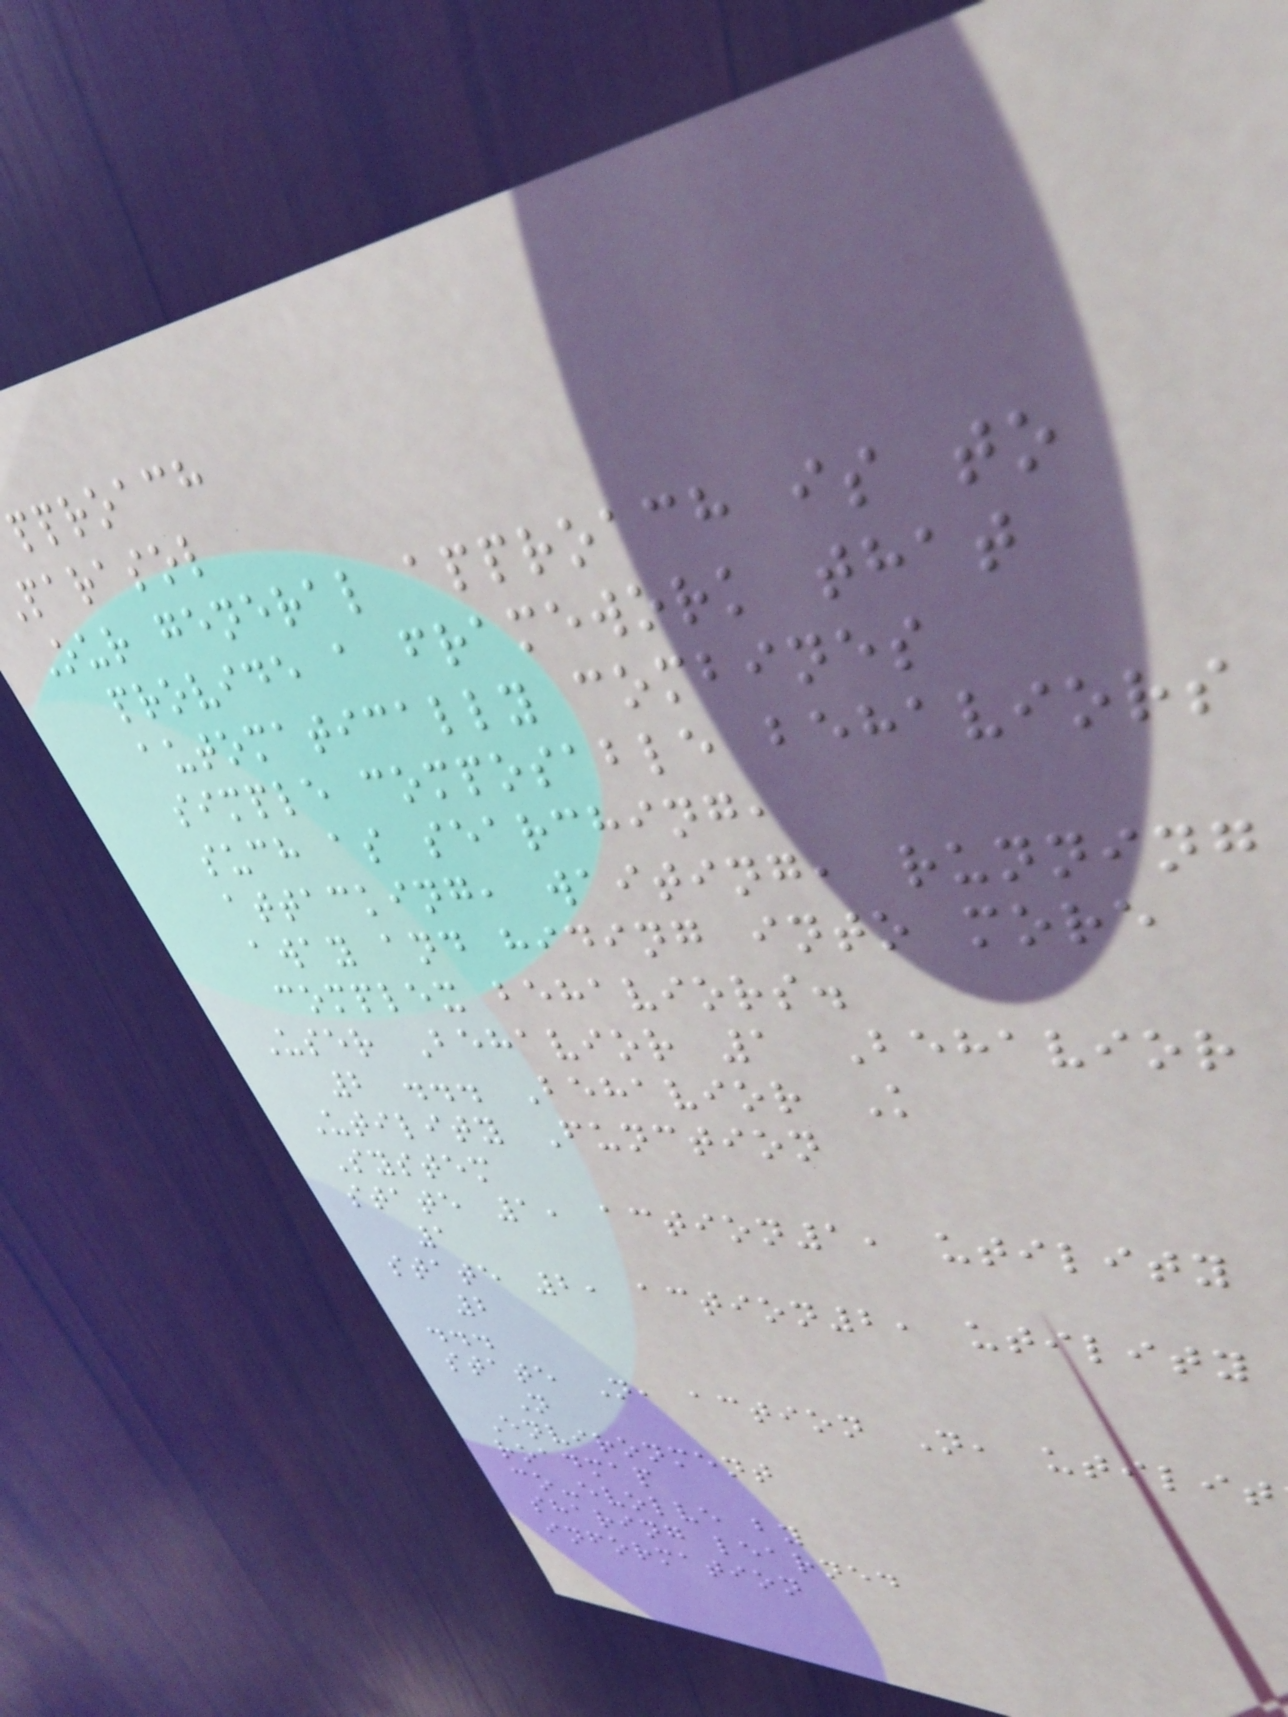pproach
parasol
Our general approach is to
provide a framework that
automatically combines
simple composable behaviors
such as searching,
attacking, waiting, running
away and hiding into more
complex behaviors.
User Behavior 1 Behavior
2 ... Behavior K
Utility Function
System
state 1, action1, utility
1
state 2, action2, utility
2
...
state N, action N, utilit
N
Environment
roadmap
co-evolve by
sharing learned
information
